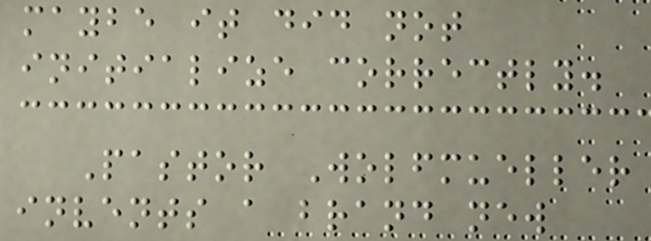maybe it did not
initialize correctly.
Pastor Wolfmueller
invents a brand new
